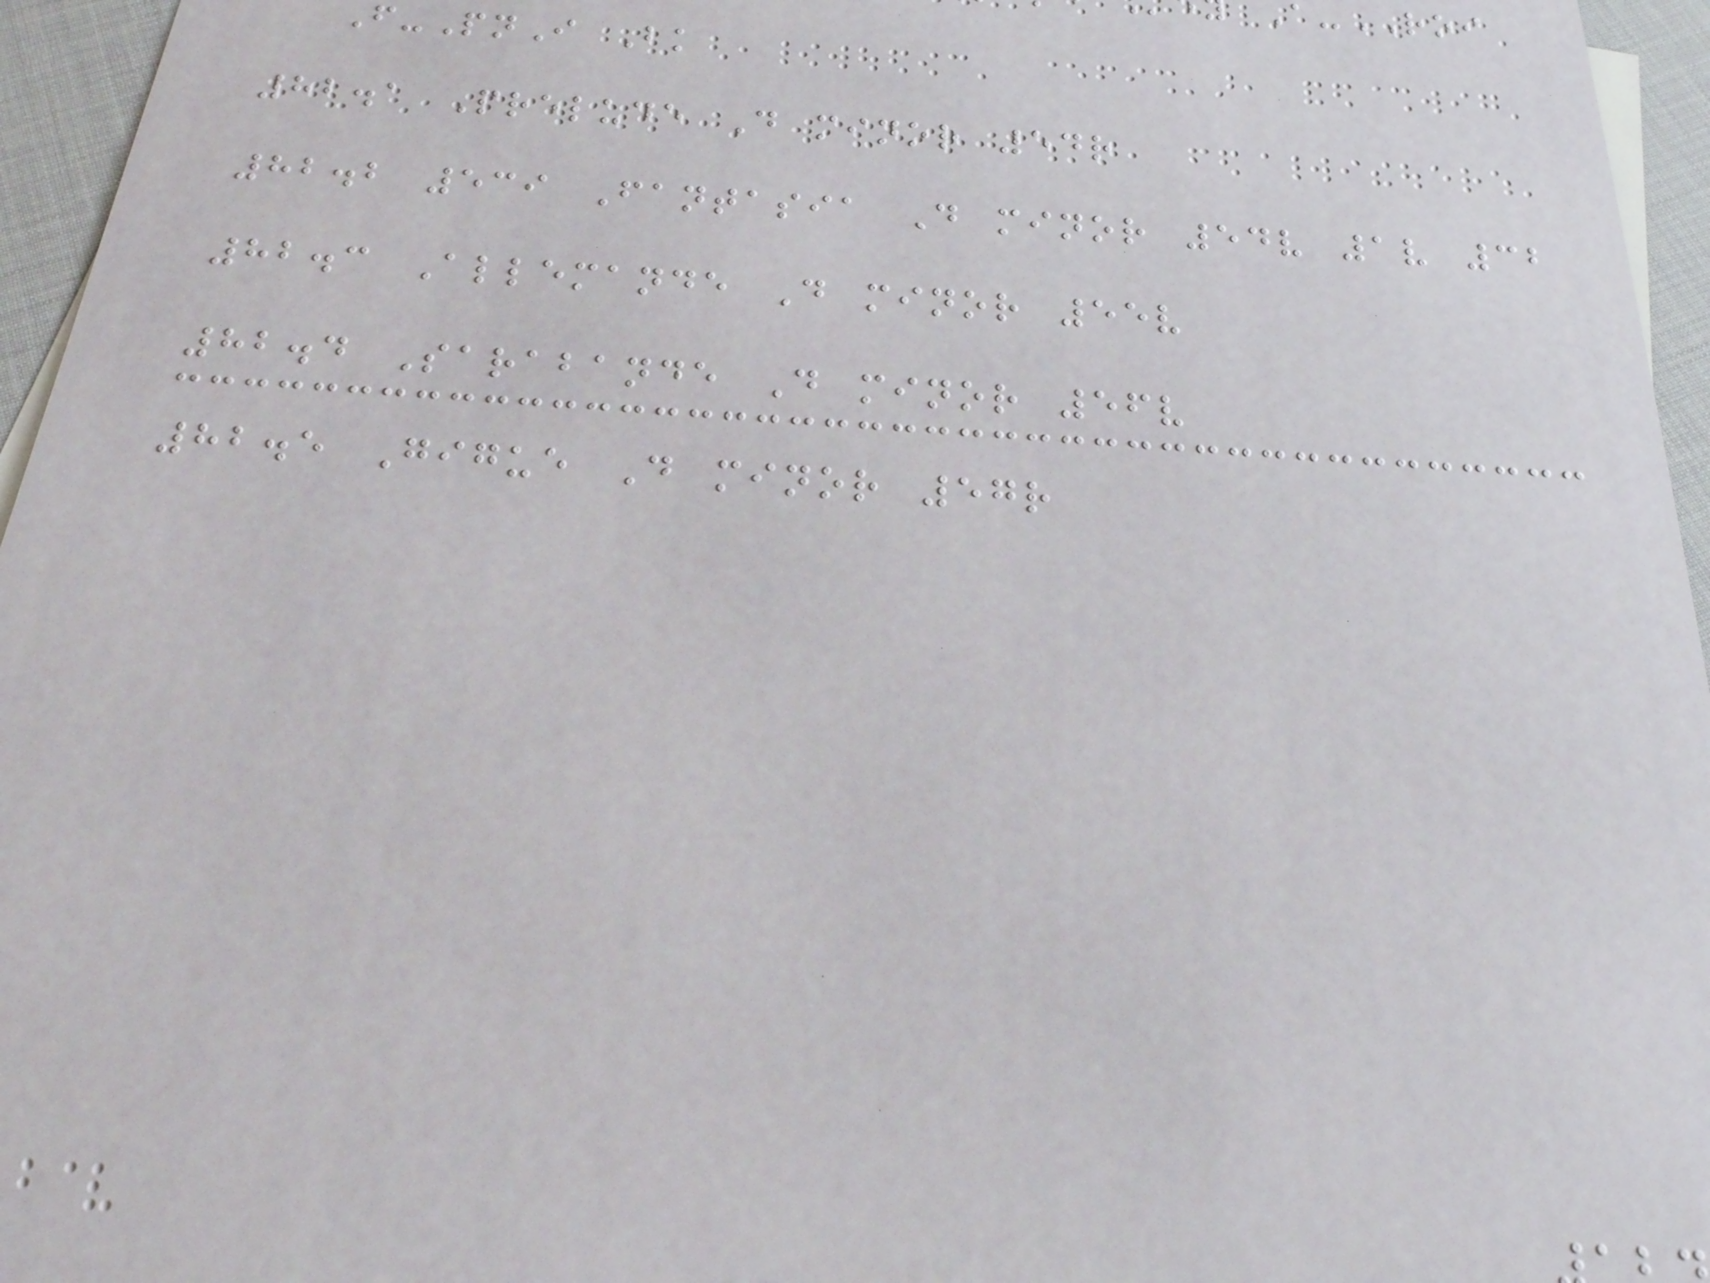F-PnI Bk
82.1 Prelude D minor 54r
82.2 539 Fantasia D minor 54v 1v 32
82.3 Allemande D minor 55v
82.4 Sarabande D minor 56v
82.5 Gigue D minor 57r
